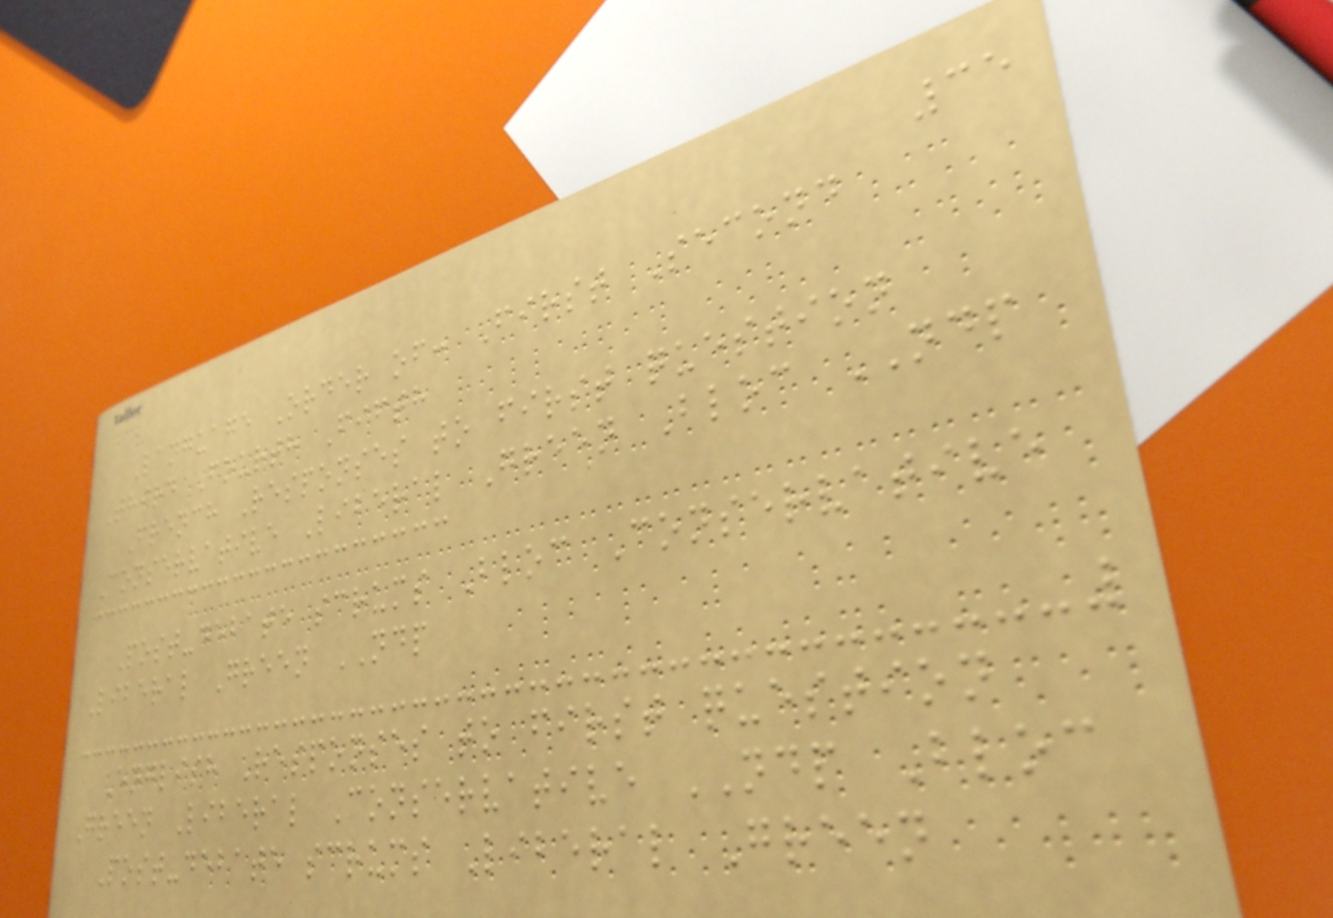35
Language Order of: First Second
Third Fourth Fifth
French Responses to first question
Conservative Liberal Green Bloc NDP
Post-debate scrums Bloc Conservative
Liberal Green NDP
English Responses to first question
Green Liberal Conservative NDP Bloc
Post-debate scrums Liberal Green
